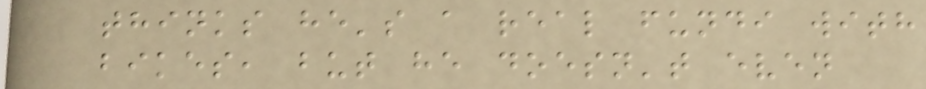thinks he's a real fundi with
bikes, but he doesn't even
